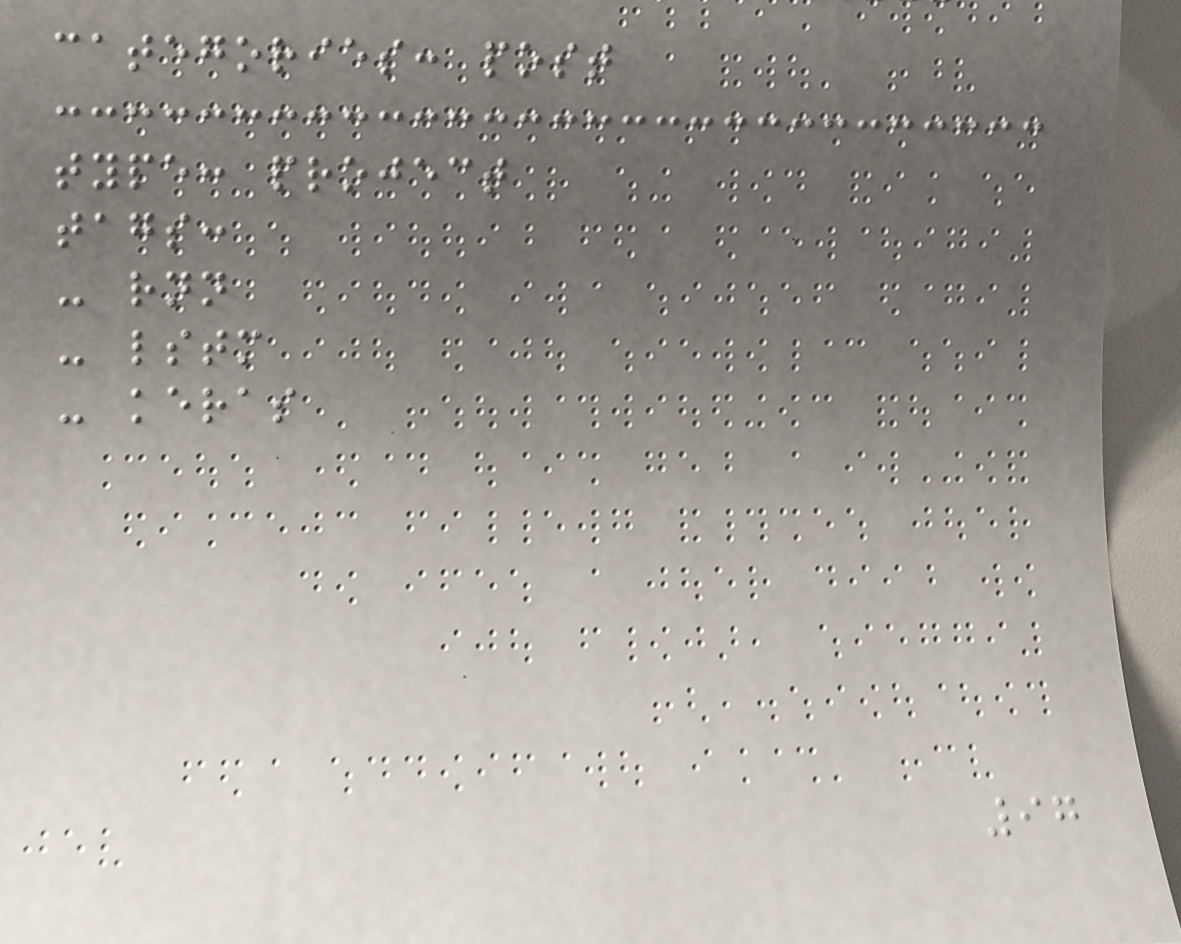categories: post
type: project
tags:
- rnn
- lstm
- keras
97
